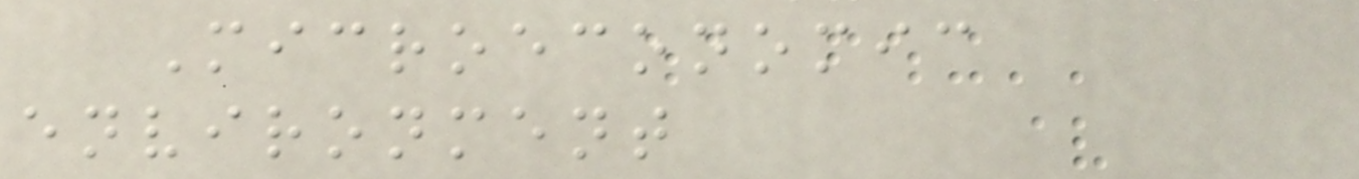Microeconomic
environment
